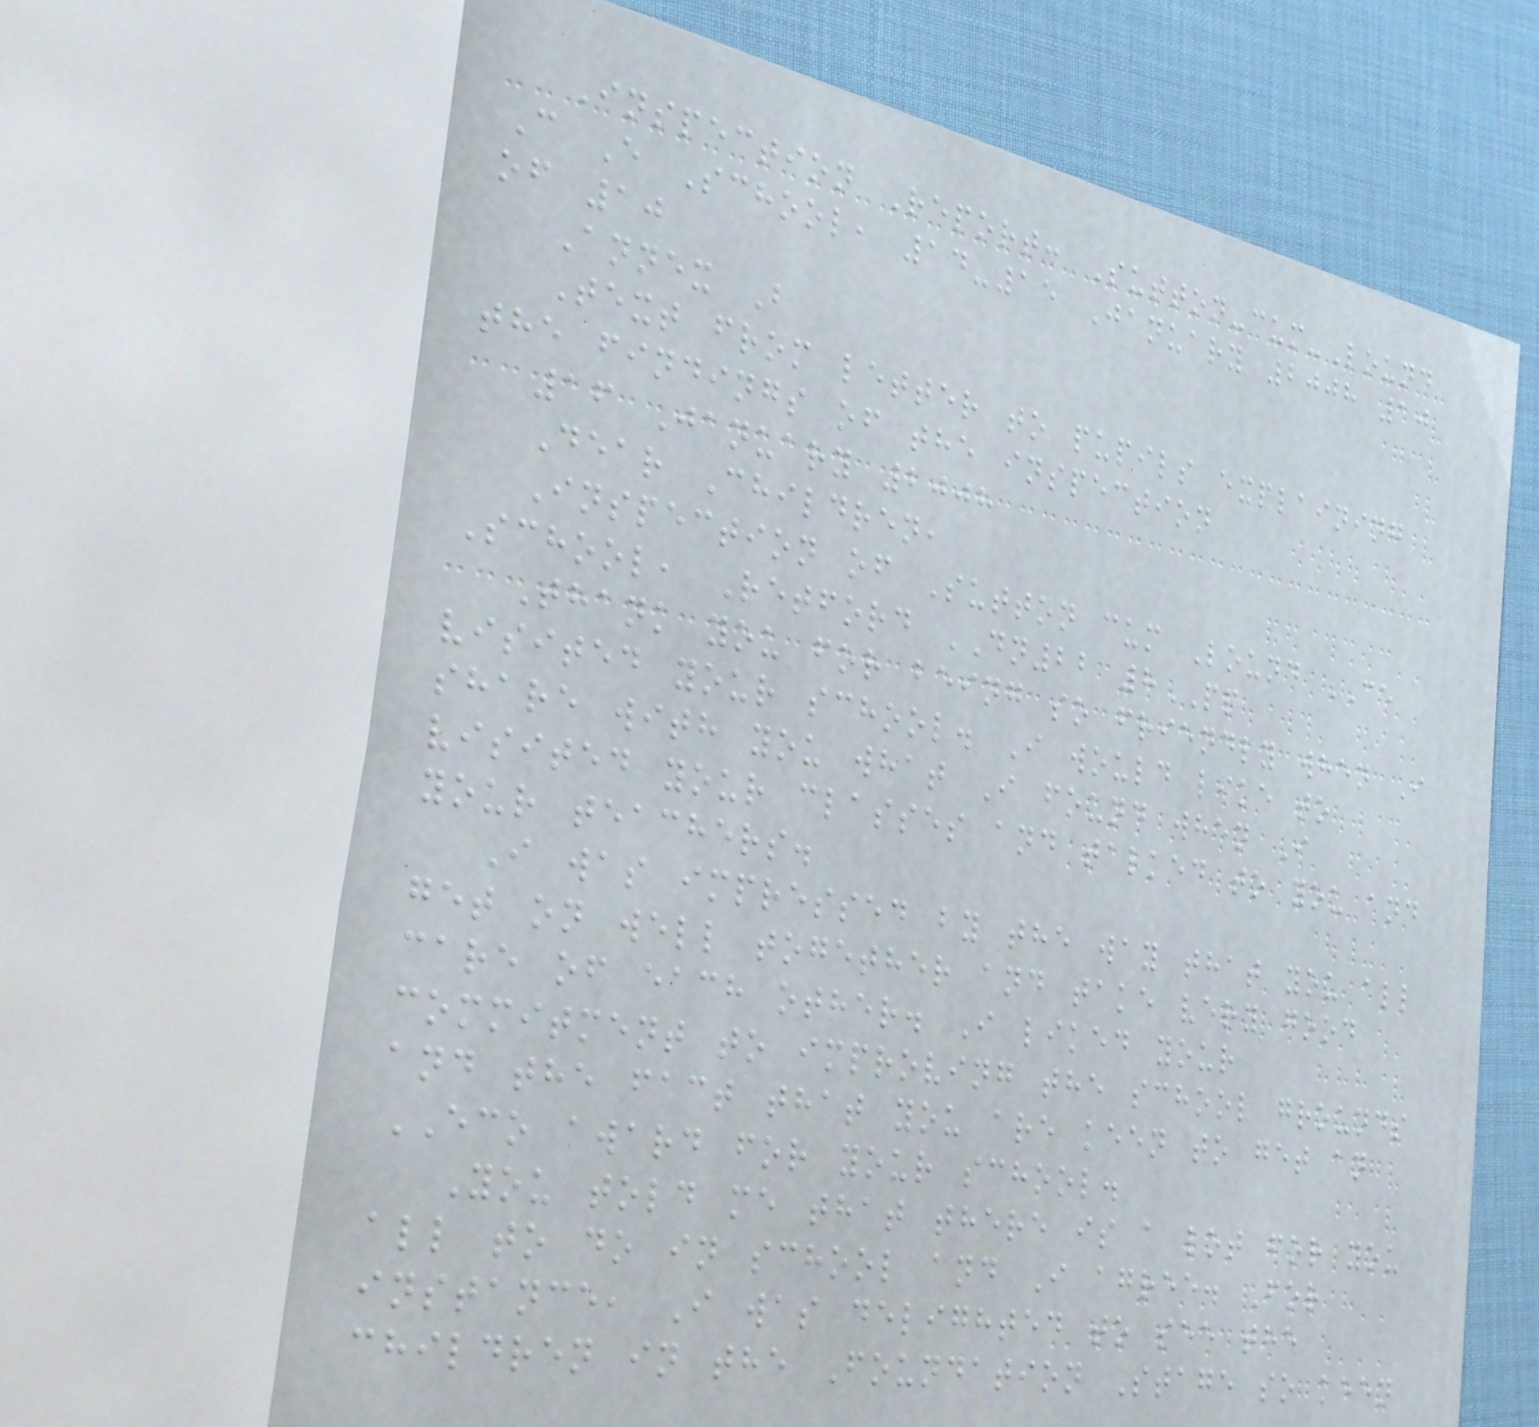Inspection Report: Sutton-cum-Lound
C E School, 14-15 January 2008 10
of 10
Annex B
Text from letter to pupils explaining
the findings of the inspection
16 January 2008
Dear Children,
Inspection of Sutton cum Lound CE
School, Retford DN22 8PP
Thank you for being so friendly when I
visited your school. I would like to
share with you what I found when I
visited your classes and talked to you and
your teachers.
I was impressed by the way that you all
get on well together and take very good
care of each other. I liked your
commitment to improving the school grounds
and the fact that you are keen to get an
ECO award for your school.
You told me that there is a lot for you
all to do in school and I agree. For
instance, I was delighted to see the
children in the Foundation Stage so keen
